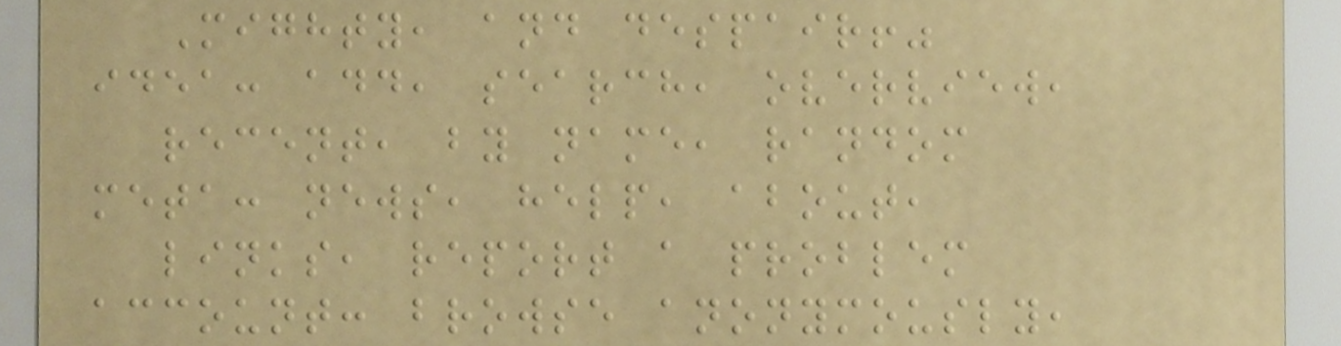Mighty, and despair!"
idea: add, search, overview,
recent, by name, random
meta: news, help, about,
links, report a problem
account: browse anonymously,
